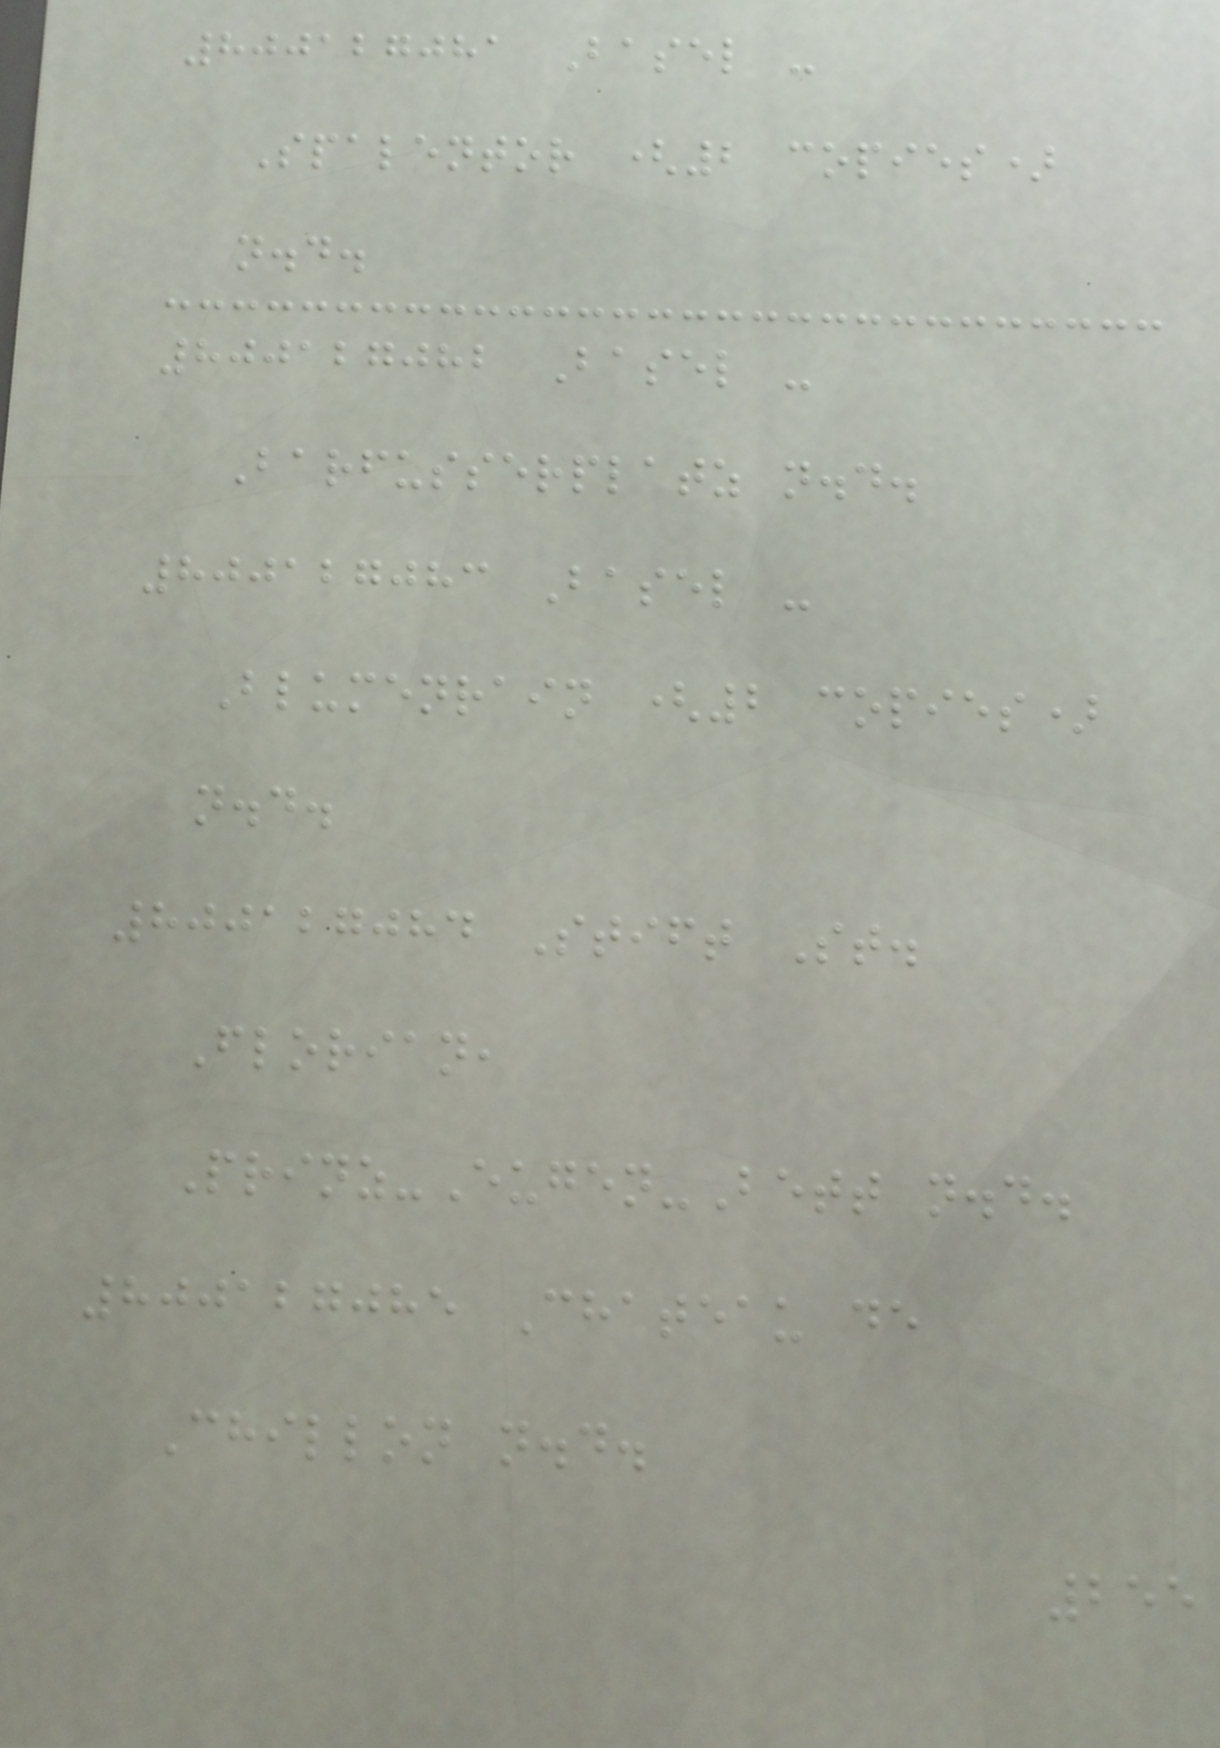800127081 Basel -
Spalentor (2 copies)
n.d.
800127082 Basel -
Barfusserplatz n.d.
800127083 Basel -
Blumenrain (2 copies)
n.d.
800127084 Stift St.
Florian,
Prinz-Eugen-Bett n.d.
800127085 Chateau de
Chillon n.d.
255
